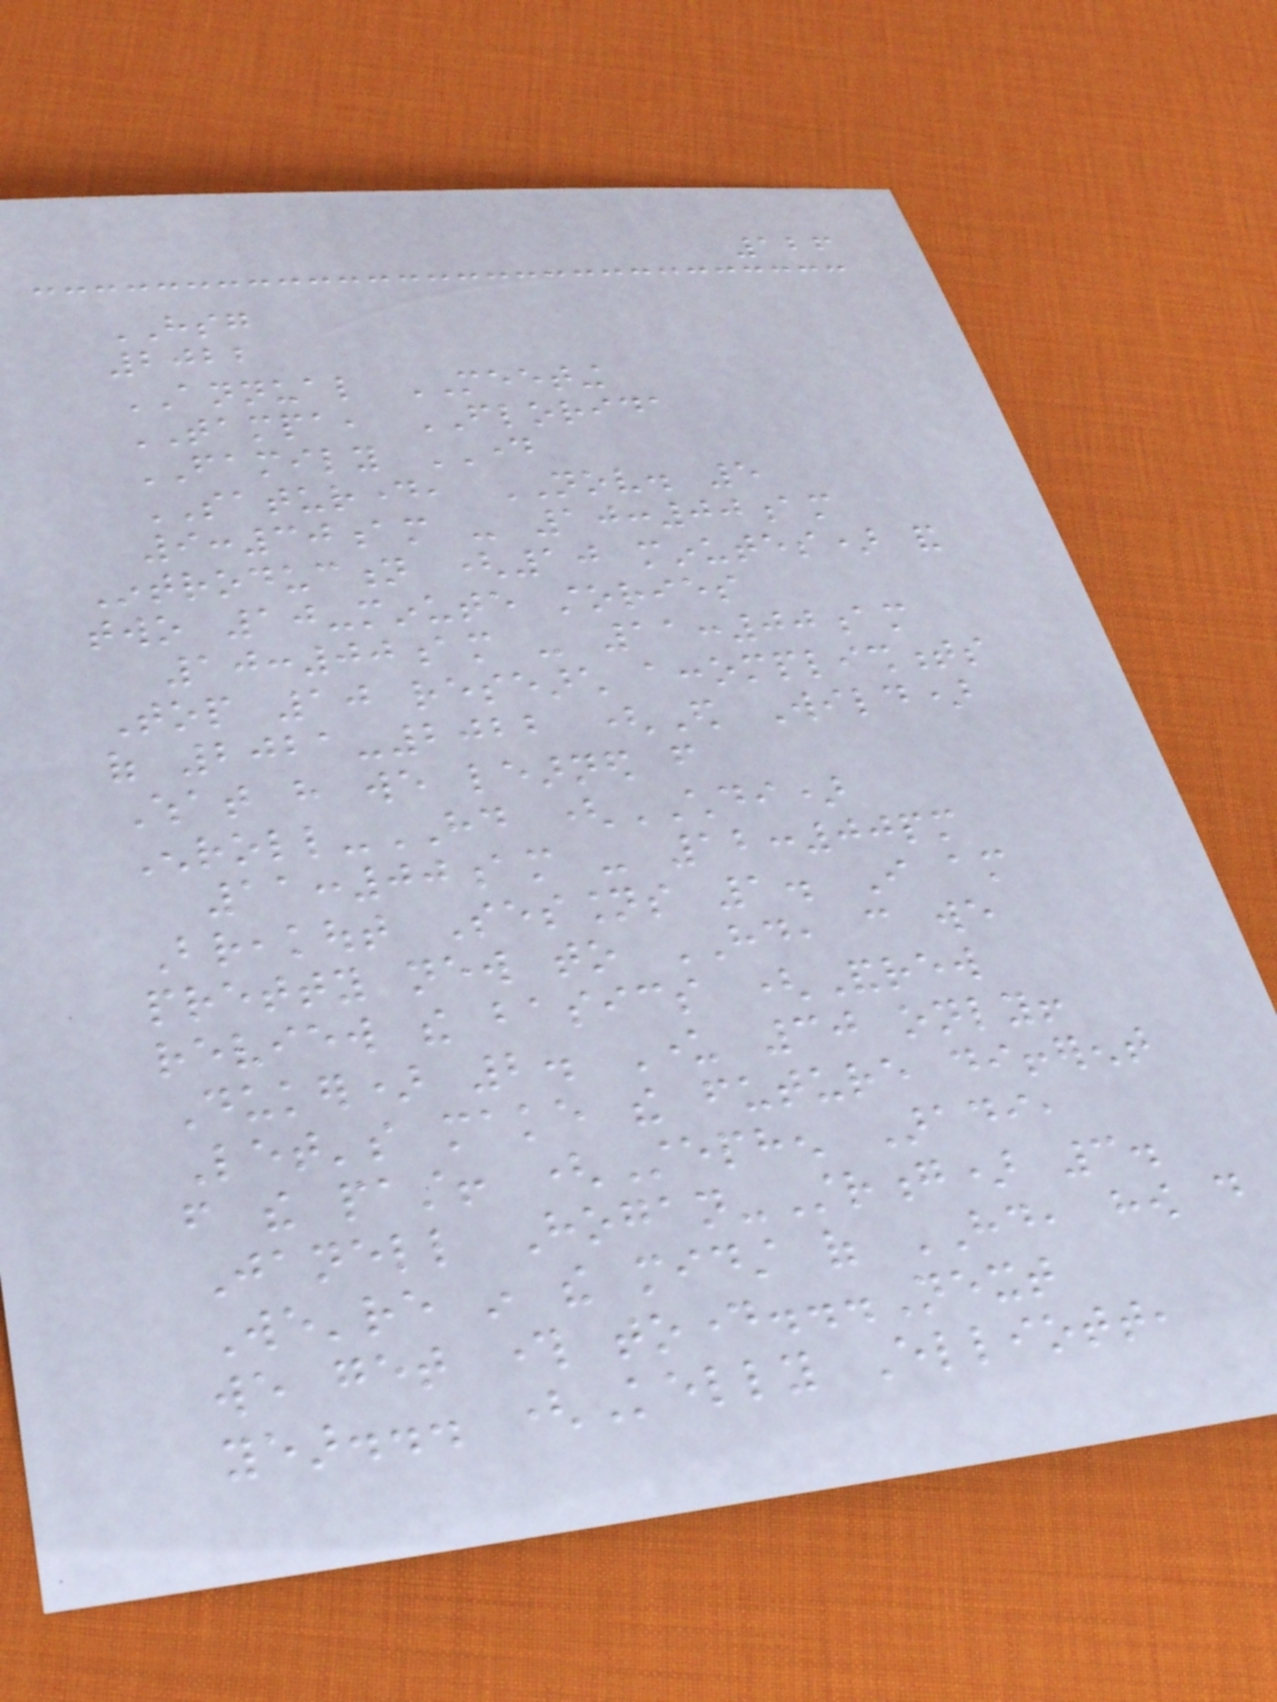126
HSG
2022
ANNUAL MEETING
TAMPA, FLORIDA
FAMILY DAY
SATURDAY, NOV. 5
9:30am - 10:00am
Introduction (10 minutes) and
two 10-minute stories
10:00am - 11:00am
Top 10 research accomplishments
of 2021-2022 (Ed Wild)
What have we learned from
Enroll-HD (CHDI)
11:00am - 12:00pm
Breakout Sessions 1. I am
pretty new to HD, can we
review the basics (Andrew
Duker) 2. Under 30 only!
Let's make the future different
from the past! (Stephen Aradi,
Janell Hogan-Strong) 3.
We're in the midst of HD, how do
we get through today...Next
year... (Kelly Elliott,
